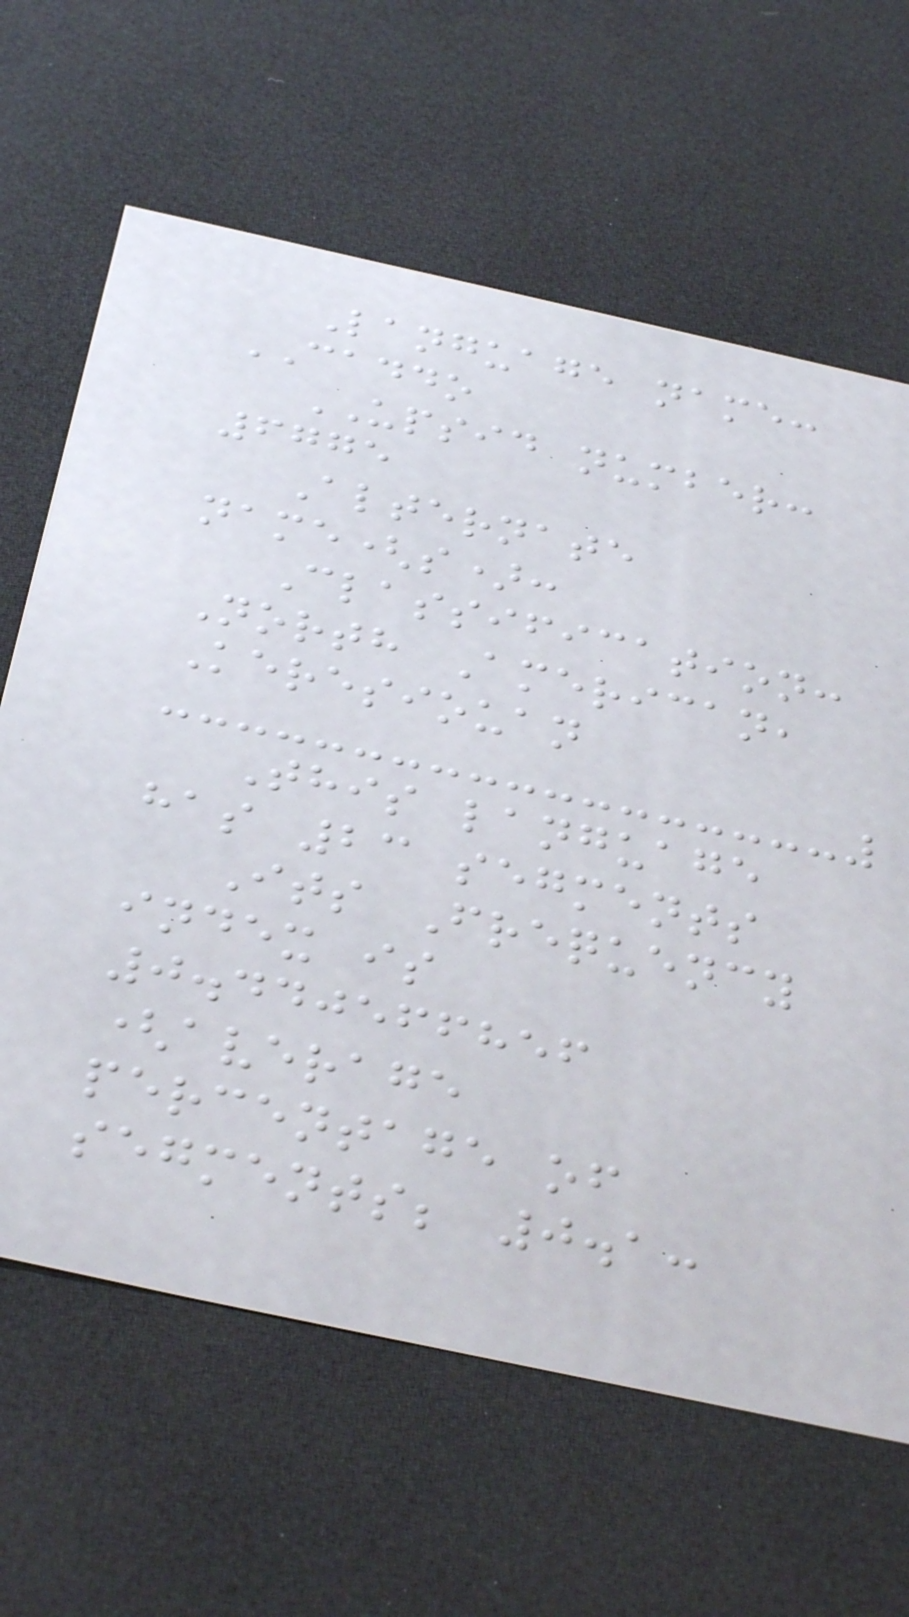Language name:
CADDO
UPSID number:
6775
Alternate
name(s):
Classification:
North American,
Keresiouan
This language
has 23 segments
Its Frequency
index is
0.440566856
(average
percentage of
segments; 0.1:
